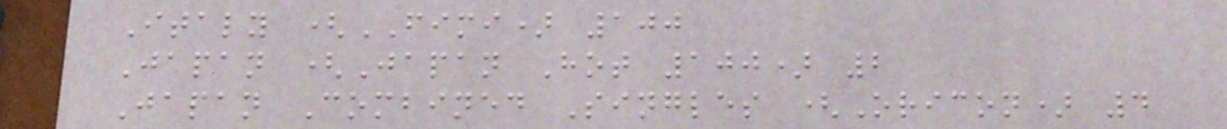Italy (FIMI) 100
Japan (Japan Hot 100) 2
Japan Combined Singles (Oricon) 4
